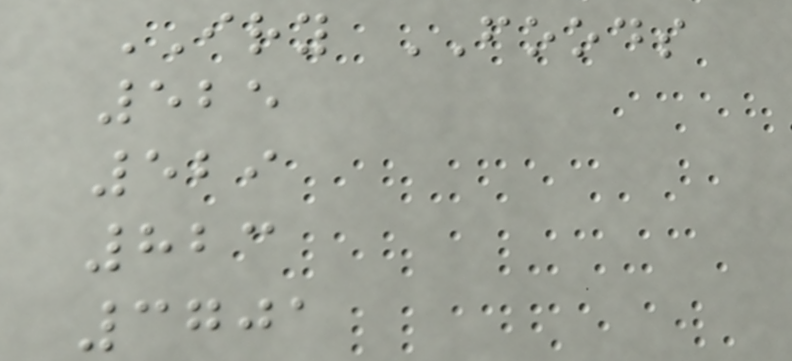IRY FOODS
525
529
823
3701
